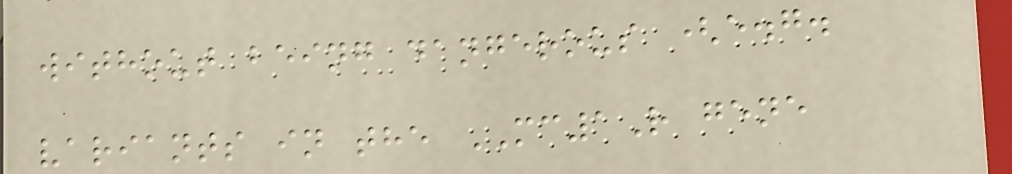without being dangerous (e.g.
variants in the MC1R gene
